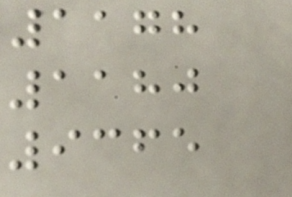1178
1180
9365
